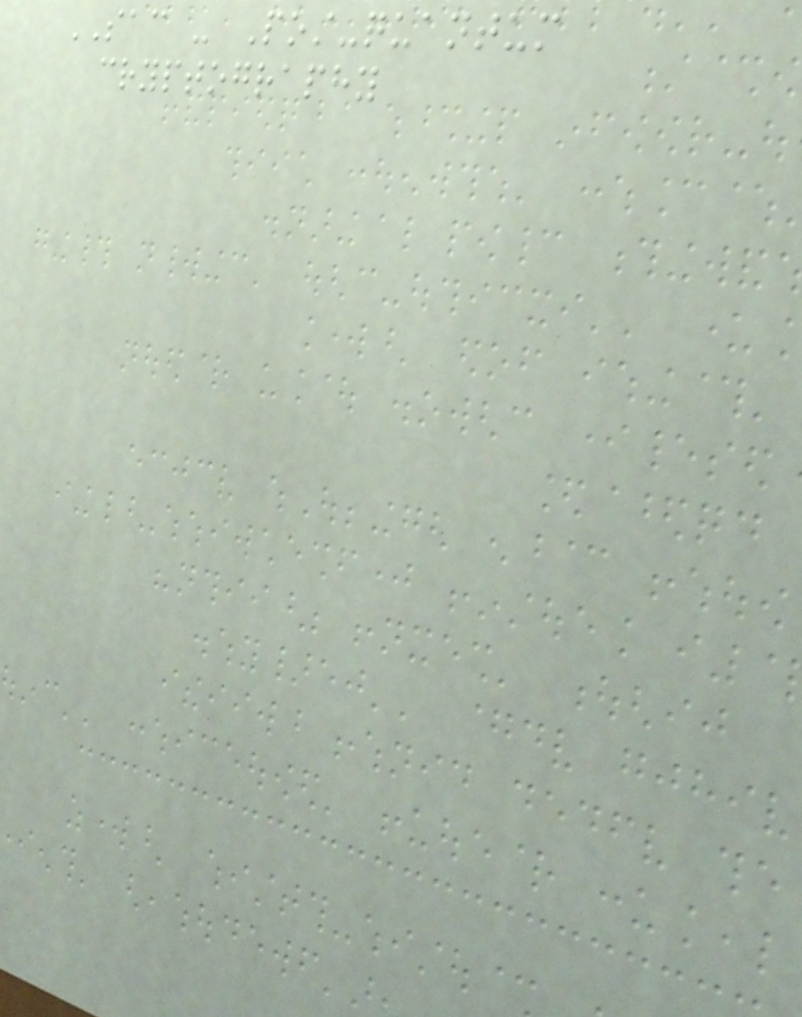SAC - Post-quantum
cryptography
